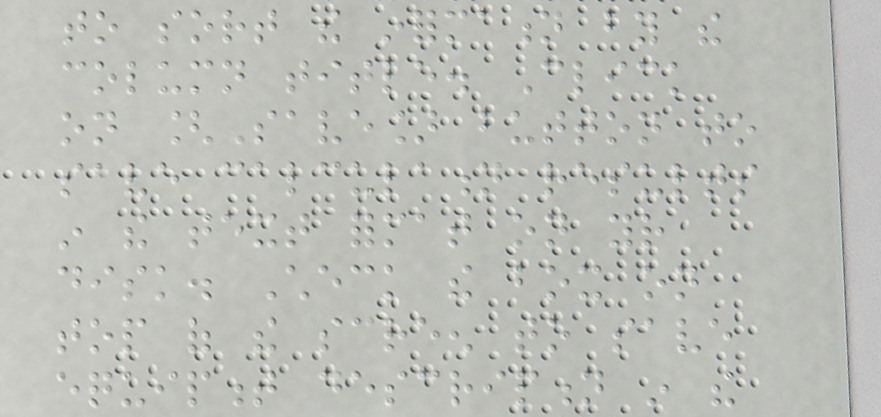to sort the information by the
column title. Click
on [Save] button to
save calculation results
in the text format on your
disk. Check the box on
top of the screen to save
equipment description in the
